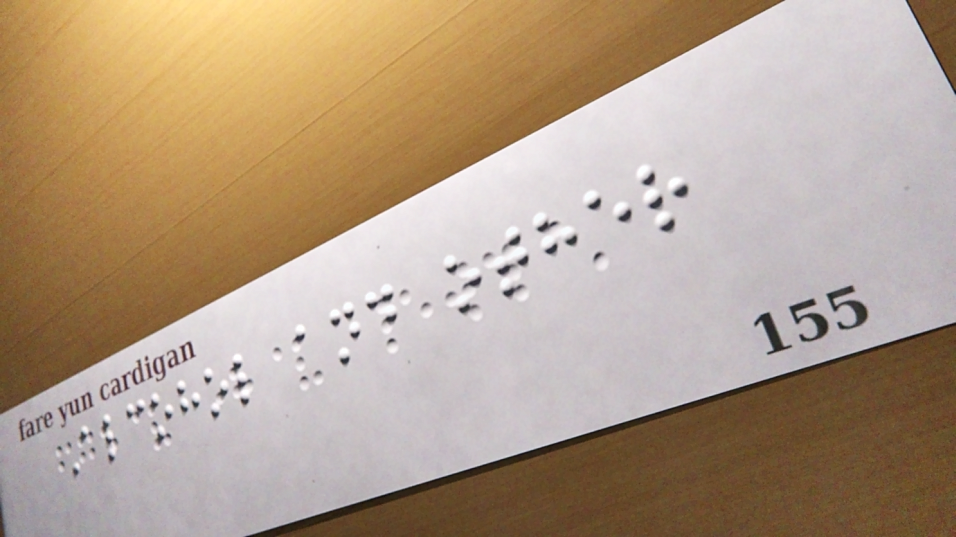Alcohol and other
